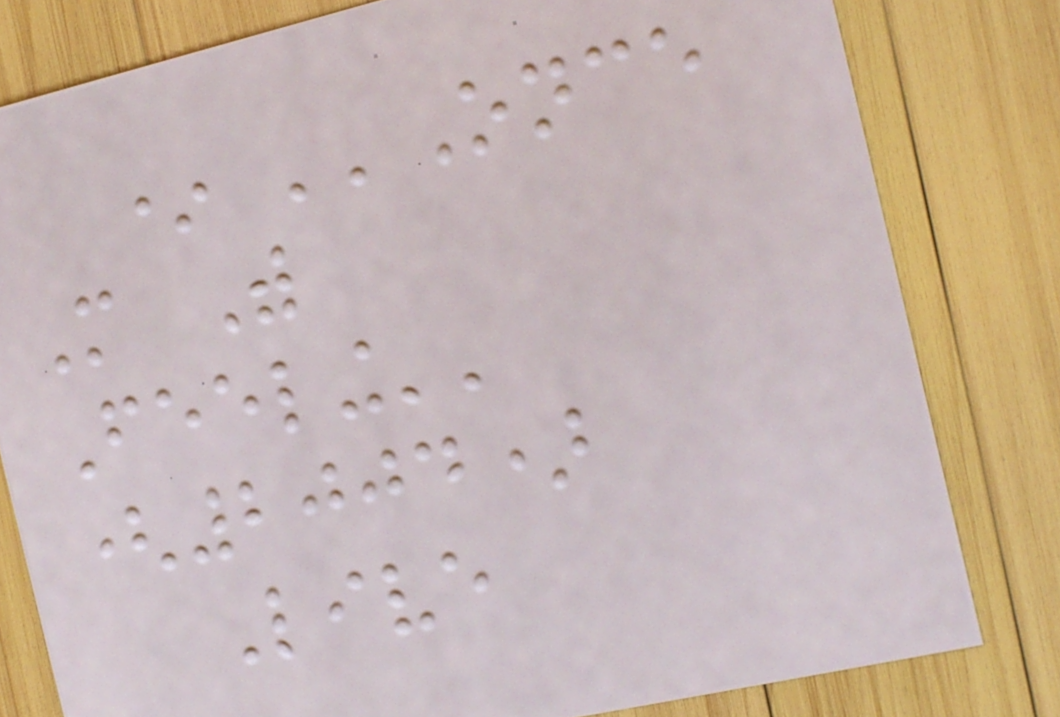* ''Once
More With
Feeling''
(2004)
Live
